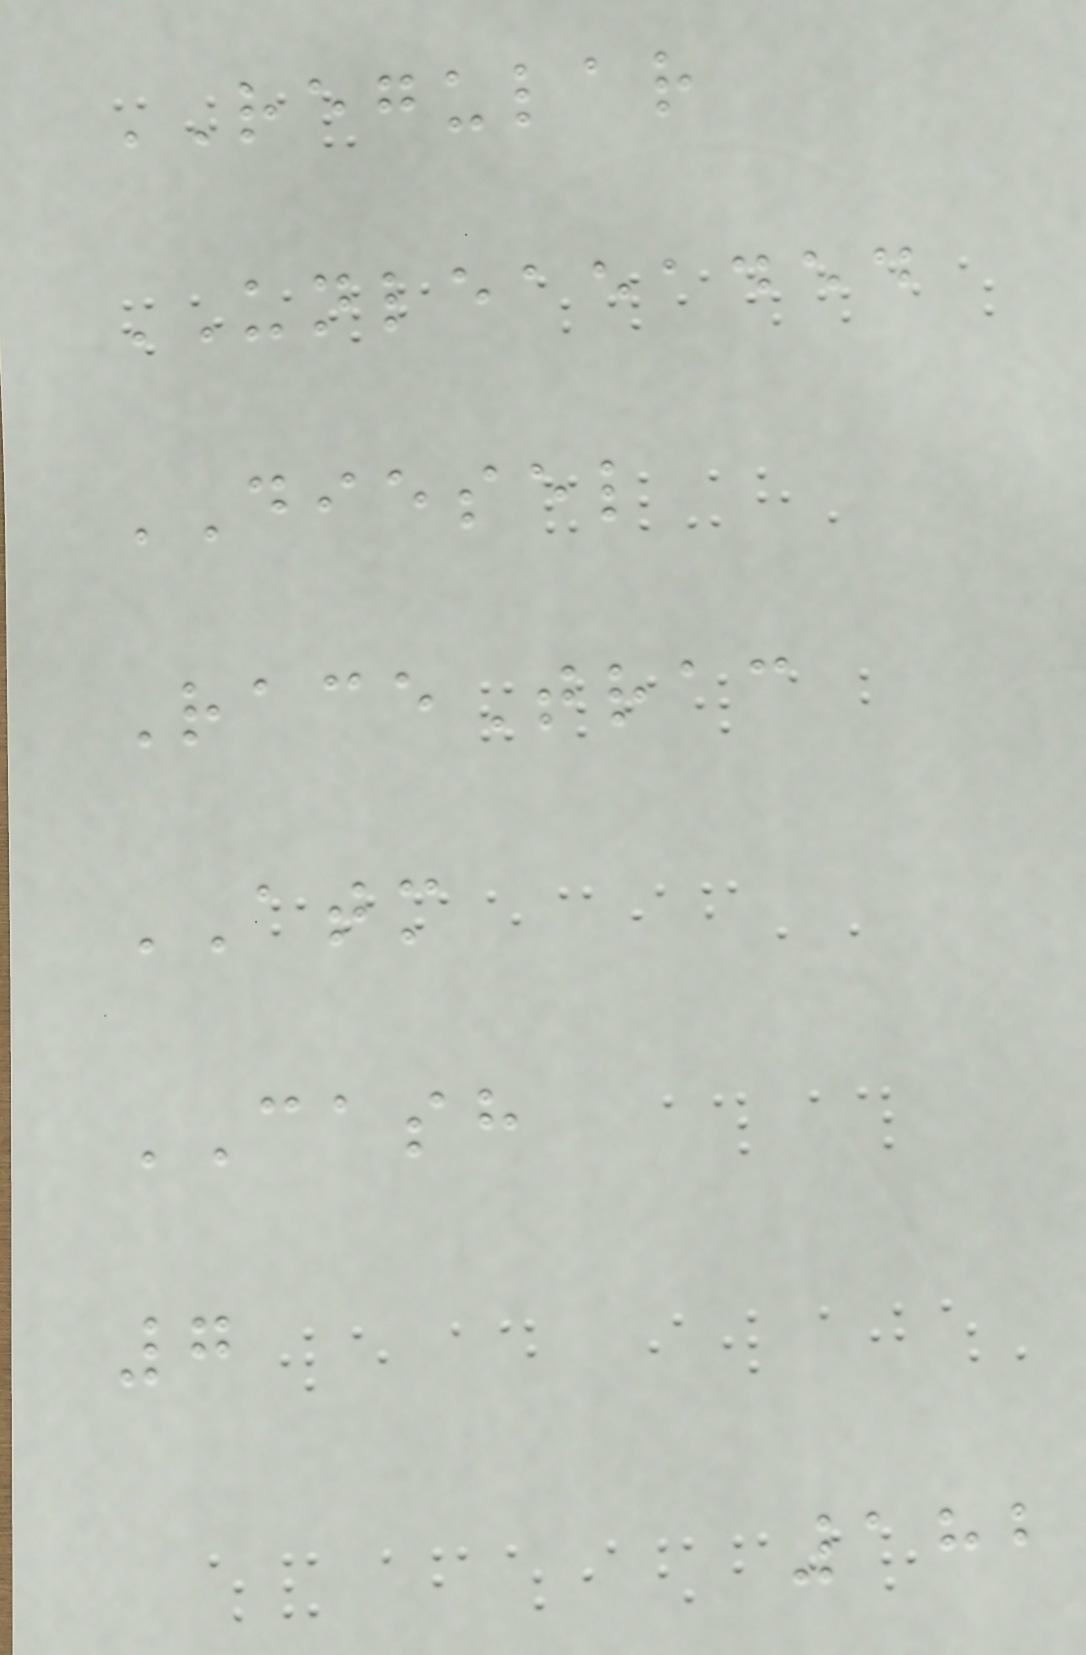REGULAR
UNLEAEADED
DIESEL
RaceTrac
ATM
CASH
7
182
